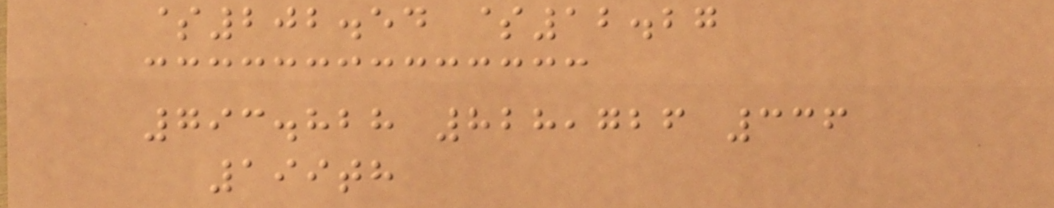$202.54 $12.27
793.828 828,726 336
199th
